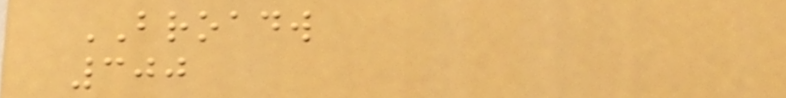BROADW
300
